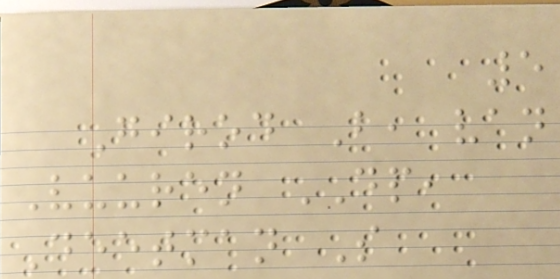5
Girod B, van
Vuuren DP,
Deetman S
